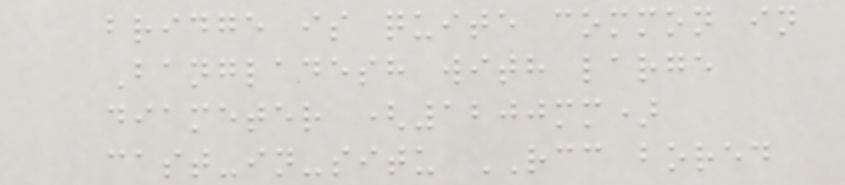bridge is quite common in
Bangladesh with large
diameter (1200mm)
cast-in-situ RCC bored
